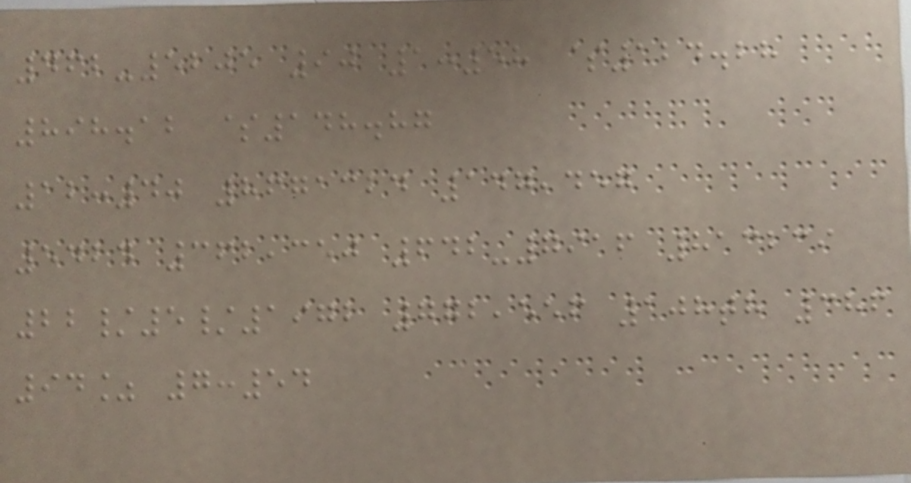462-5205 90 1:58 $124.28
898.12 $148.87
12:40 8671324 147,457
5424 362,350 642-7916 813239
22/5/1972 772,556 108th 386
94% 7:54
